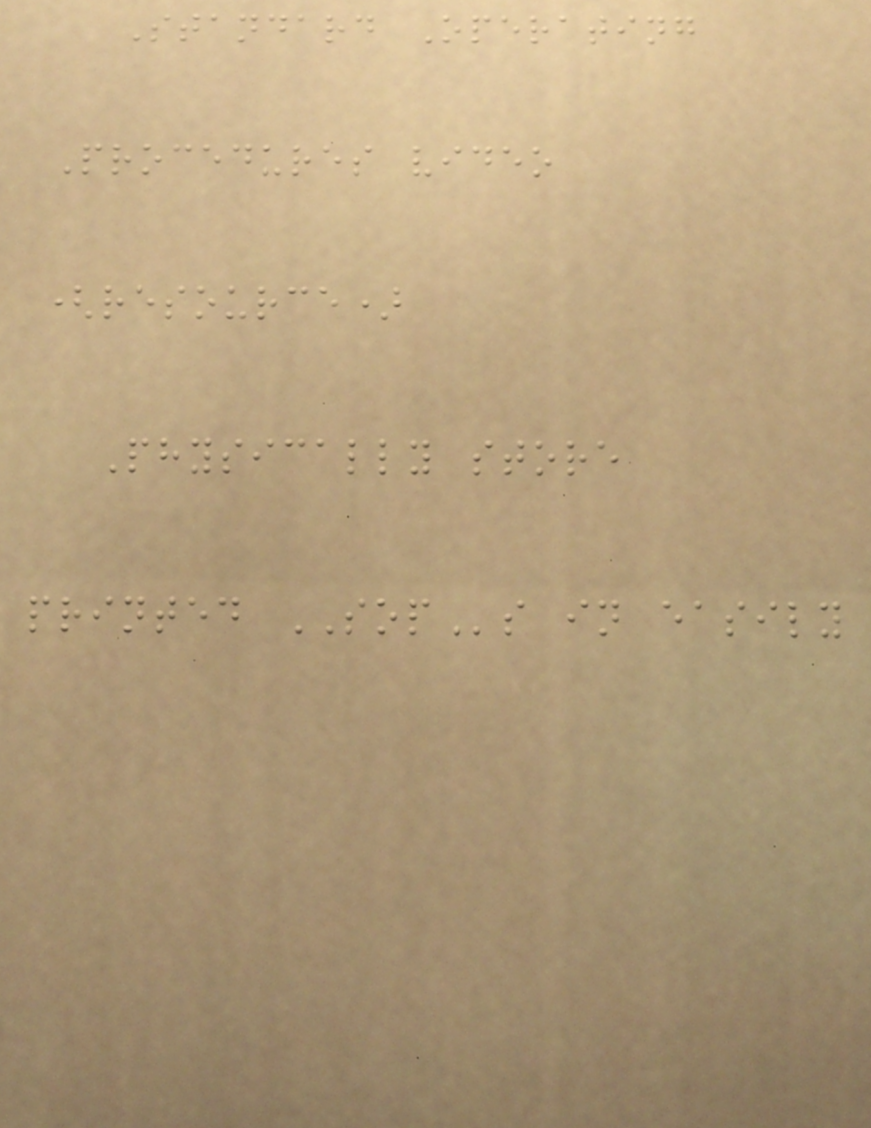Standard Operating
Procedures video
(resource)
Physically store
printed SOPs in easily
